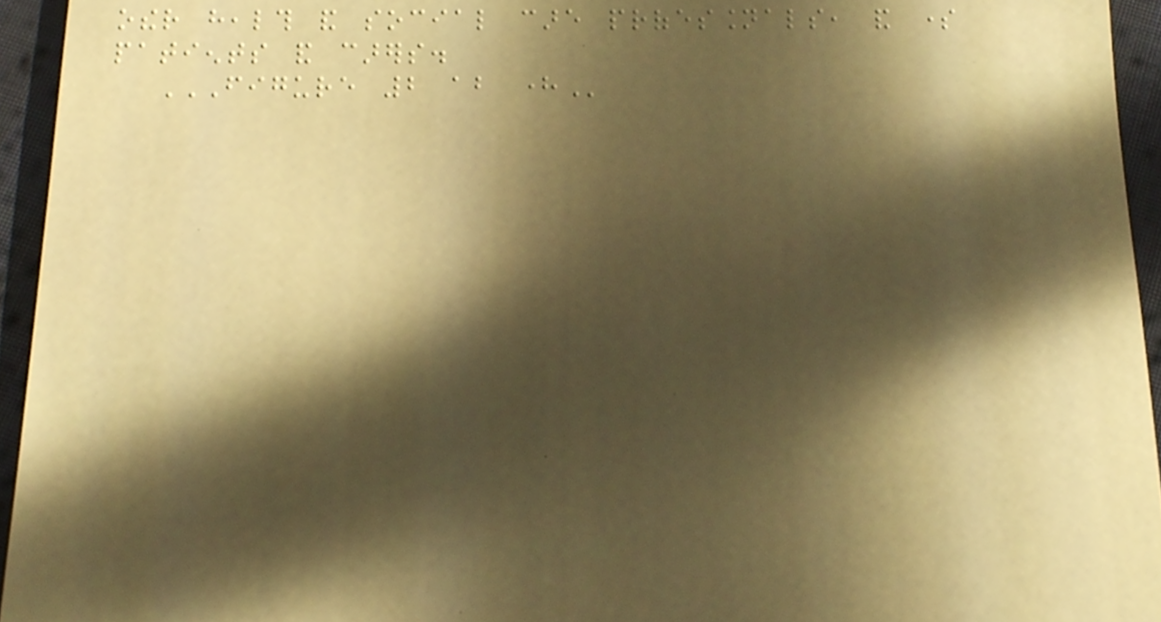other health and social care professionals, and some
patients and carers.
FIGURE 2 ABOUT HERE
